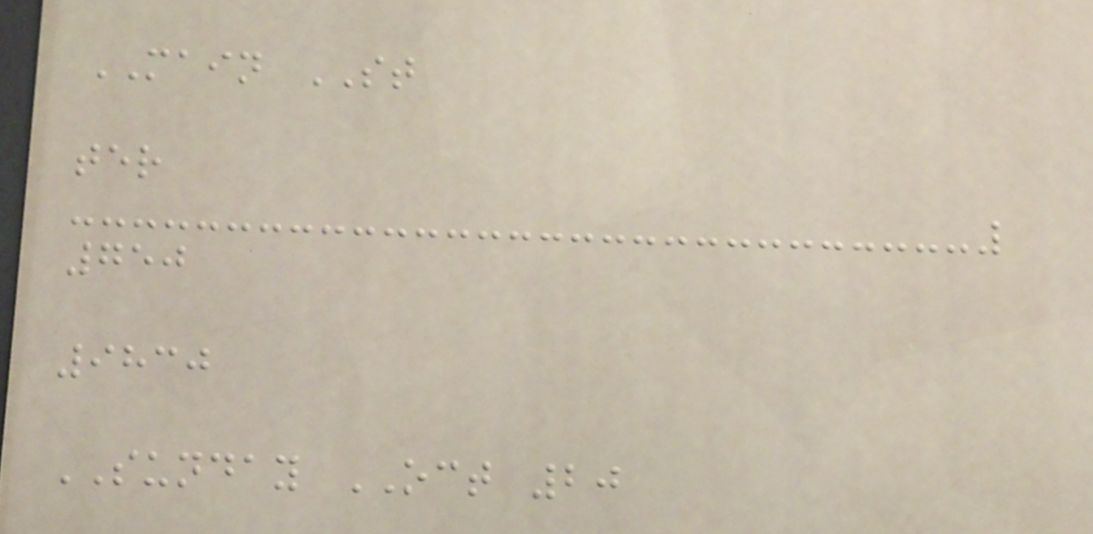MAIN ST
ter
750
9830
SUNDAY OCT 20
